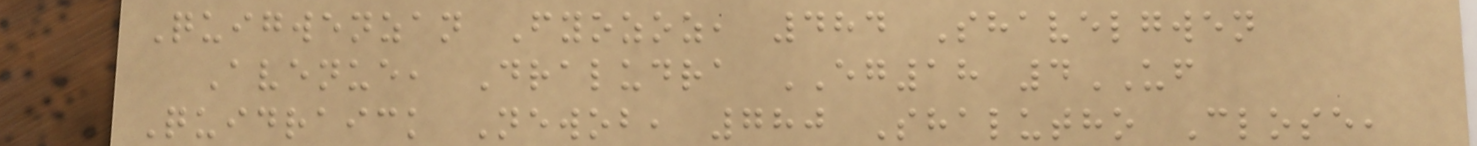Quigwenzan Fyozoz, 484 Shavelgwen
Avenue, Draludra EG18 4UF
Quidraick Newob, 780 Shalutho Close,
